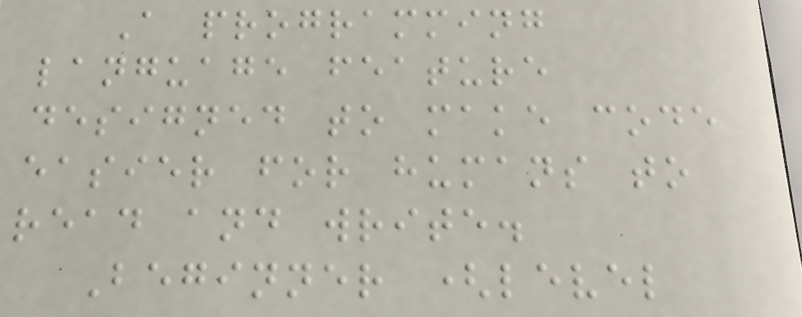A programming
language feature
designed to make code
easier for humans to
read and write.
Beginner (level
